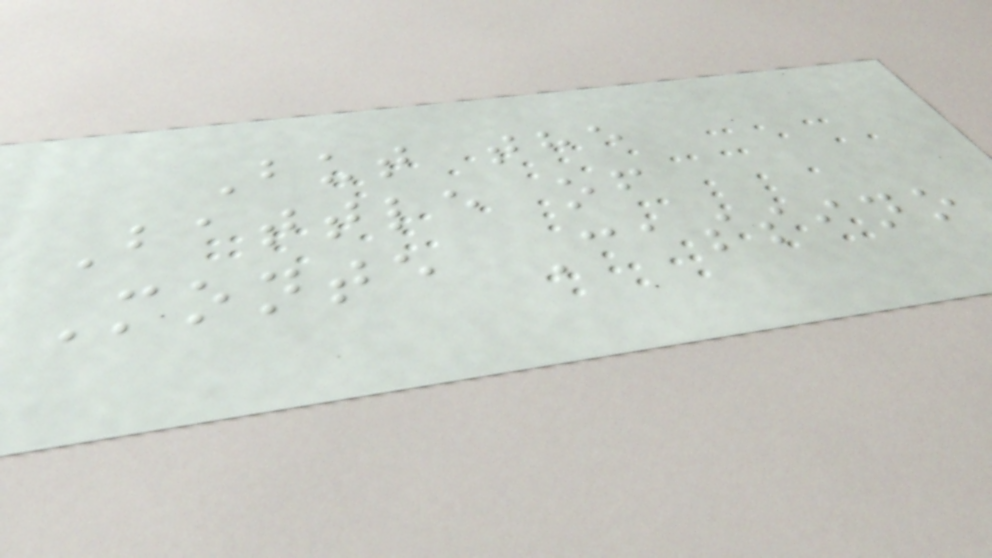But the
Battle of
Monte Cassino
